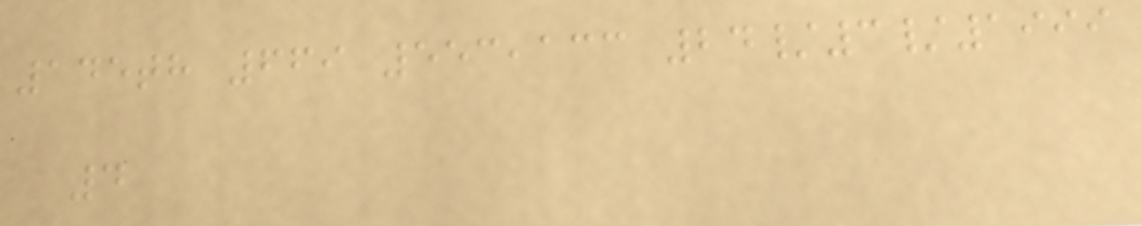145th 669 553,133 24/3/1999
4
